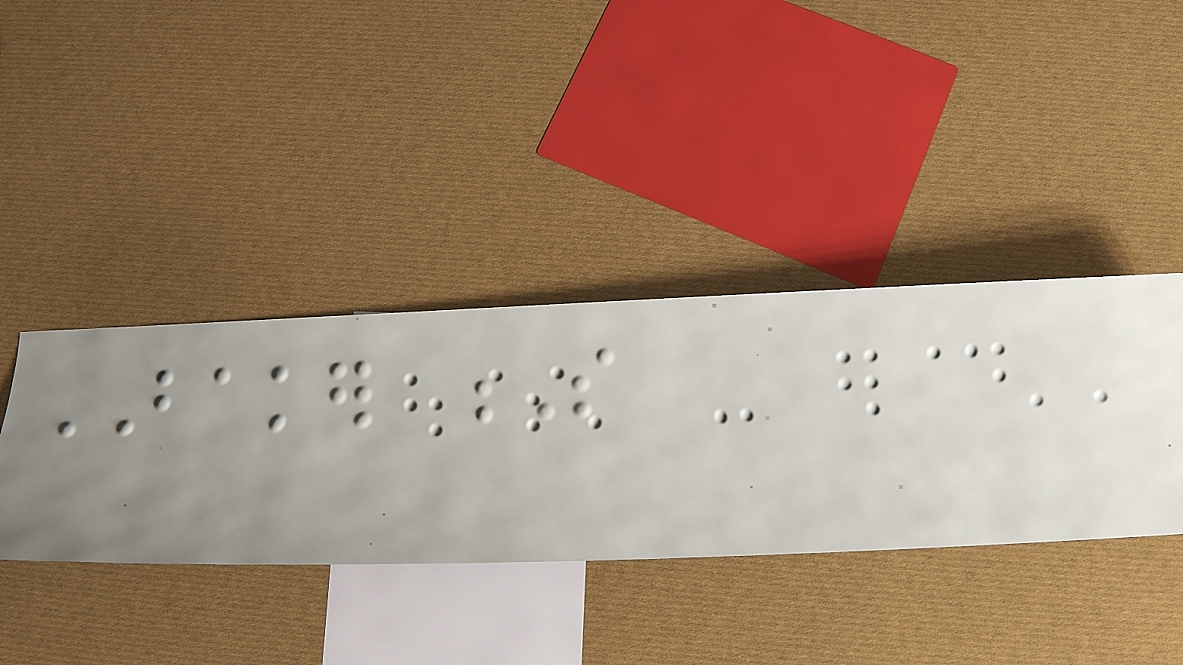BAKER S
